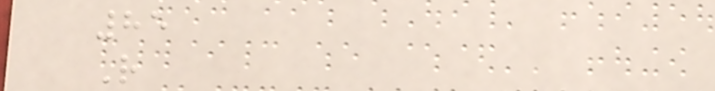85
R
